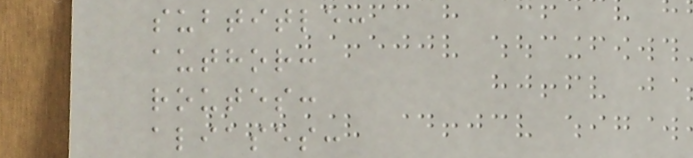subtitle:
author:
routes:
aliases:
